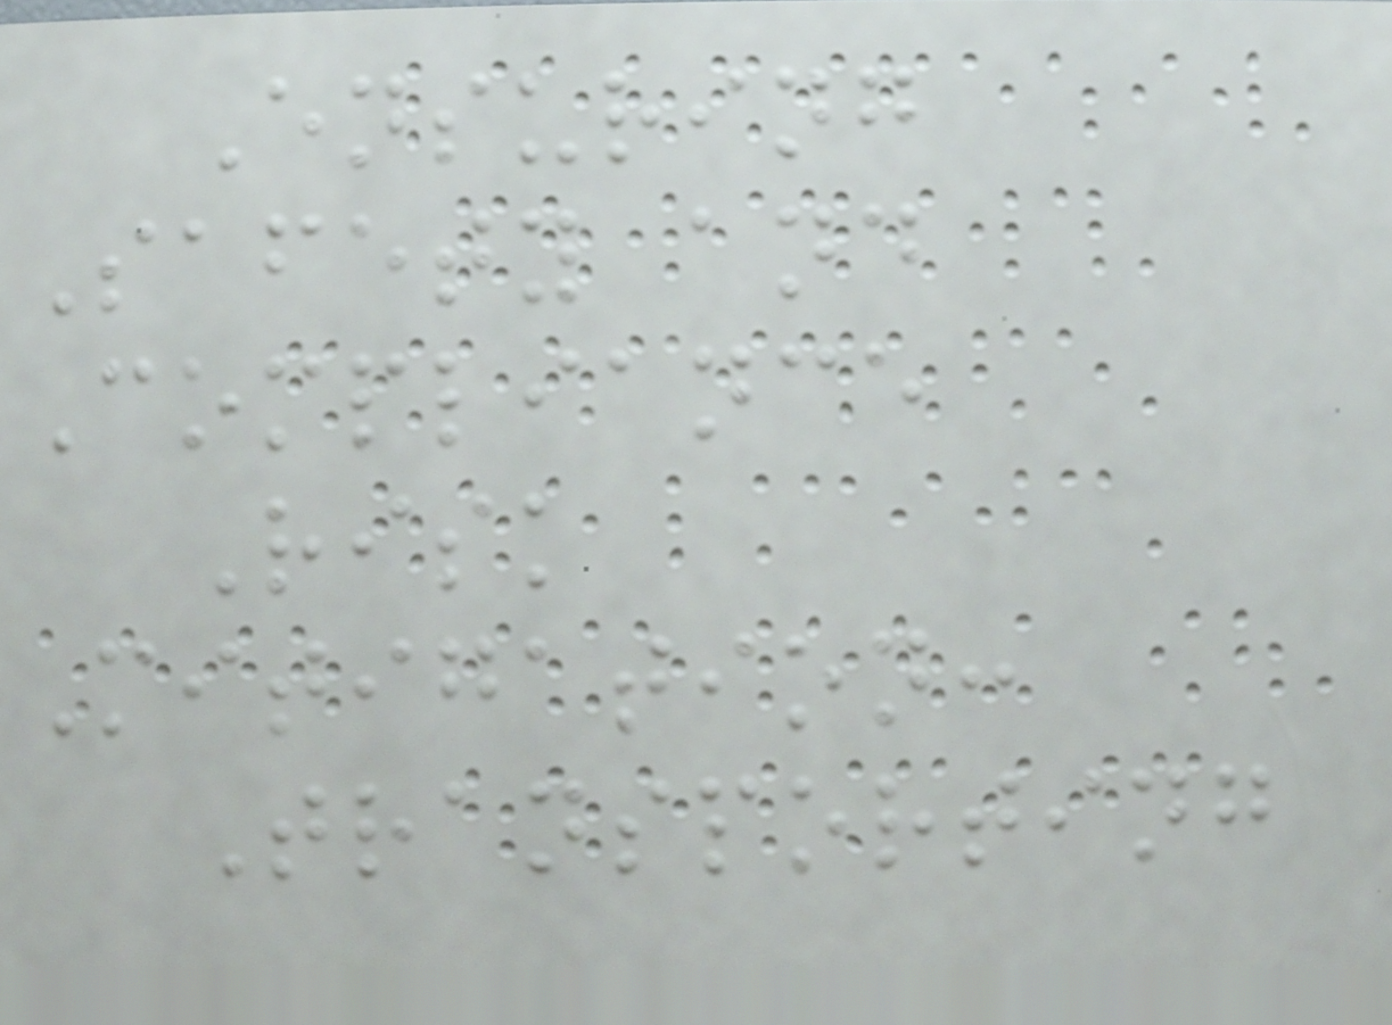Ensuring
Safety and
Compliance
Risk
Mitigation:
Transporting
